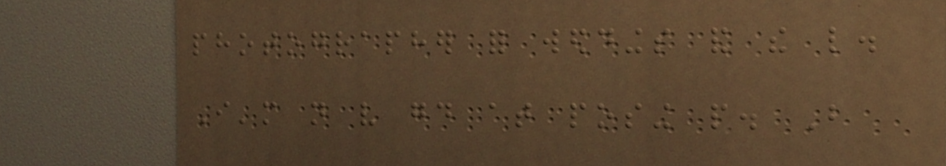photographer for weddings and the like.
I'm not very good at posing people. But
